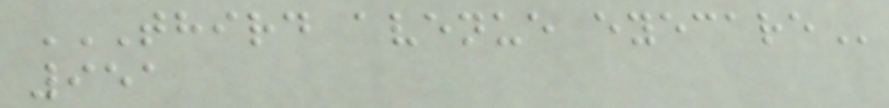THIRD AVENUE EYECARE
951
